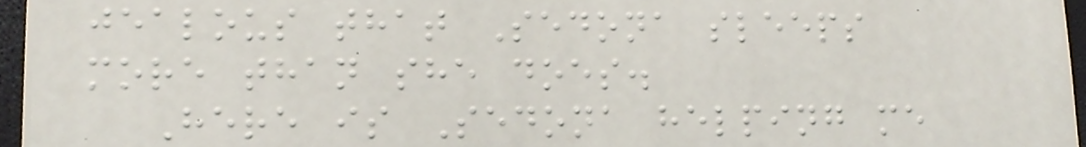jealous that Sedona sleeps
more than she does.
Here is Sedona helping me
